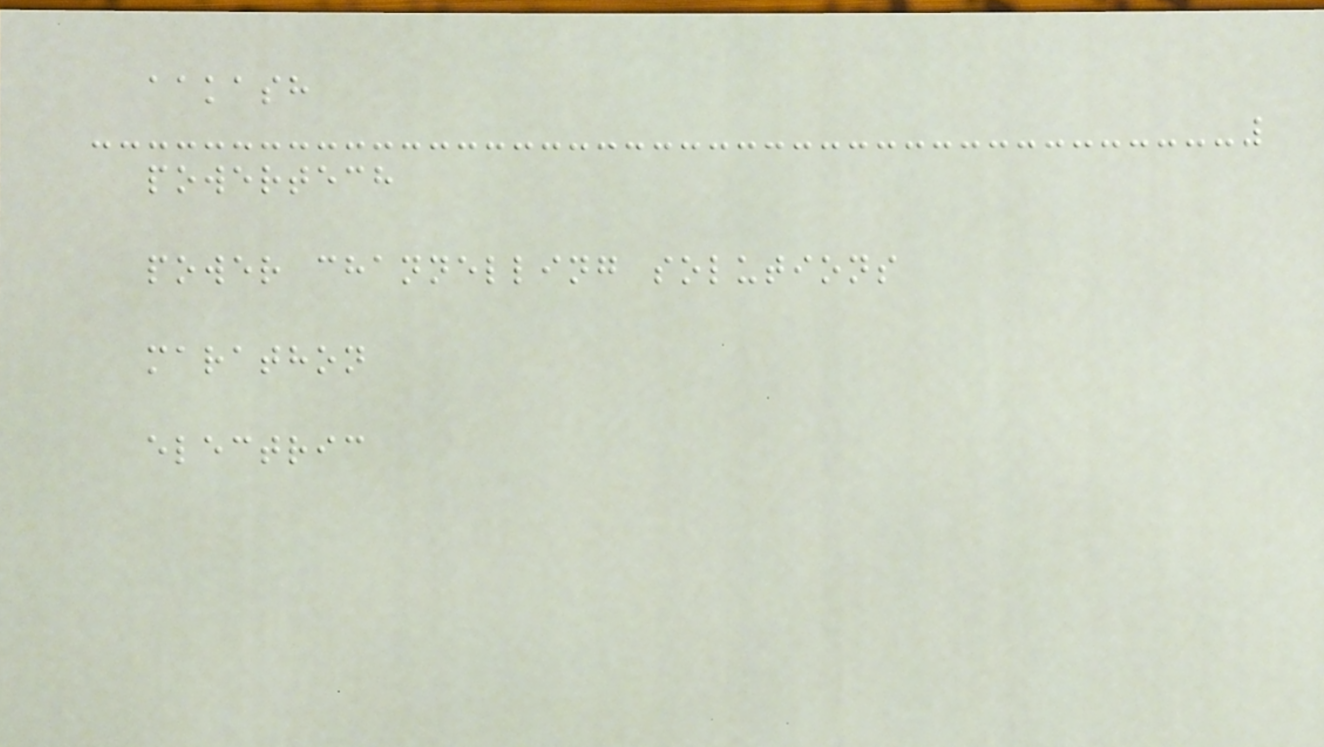aakash
powertech
power channelling solutions
marathon
electric
